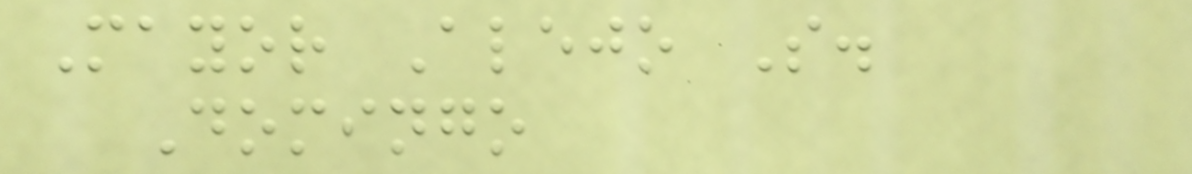Mayor Alejo S.
Domingo
